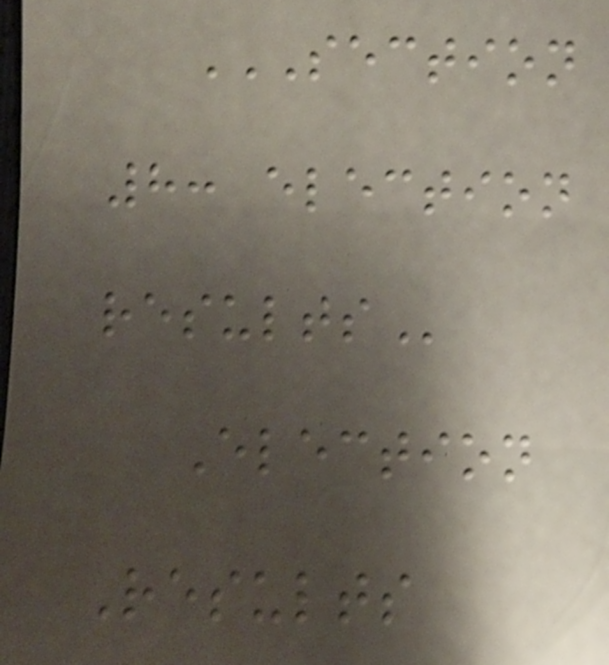SECTION
8: ELECTION
RESULTS
Election
Results
